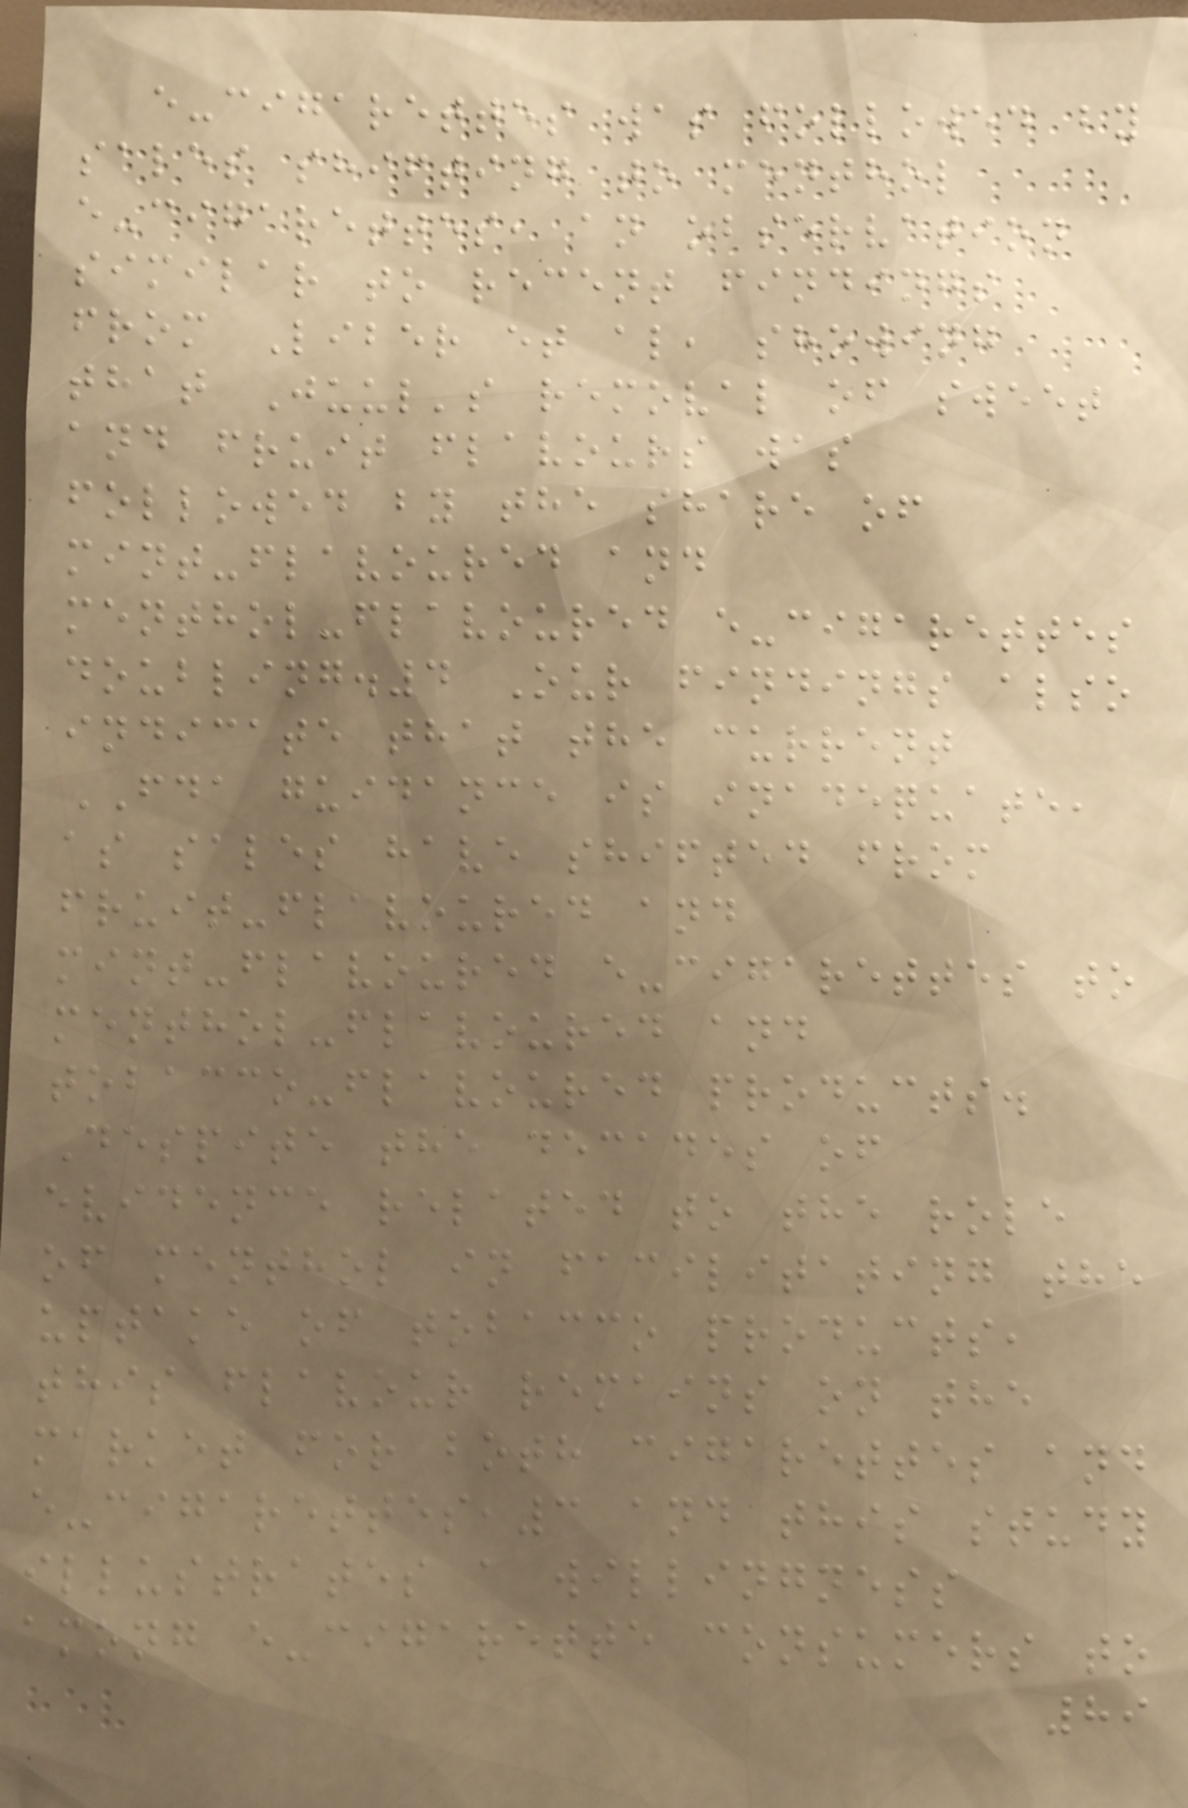e-cigarettes was followed by
sales shifting to menthol
e-cigarettes, an observation
similar to recent findings
from Liber et al, showing
that Juul's removal of sweet
and fruit flavours was
followed by the share of
mint-flavoured and
menthol-flavoured e-cigarettes
doubling.4 Our findings also
indicate that the current
FDA guidance is inadequate,
as sales have shifted from
fruit-flavoured and
mint-flavoured e-cigarettes to
menthol-flavoured and
tobacco-flavoured products.
Despite the decades of
evidence related to the role
of menthol in facilitating the
uptake of tobacco products,
this flavour remains on the
market for both cigarettes and
e-cigarettes,3 and this study
illustrates a willingness
among e-cigarette consumers to
89
